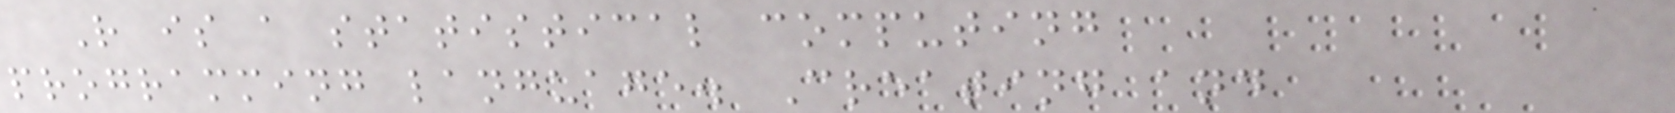R is a statistical computing
programming language. Creating and
